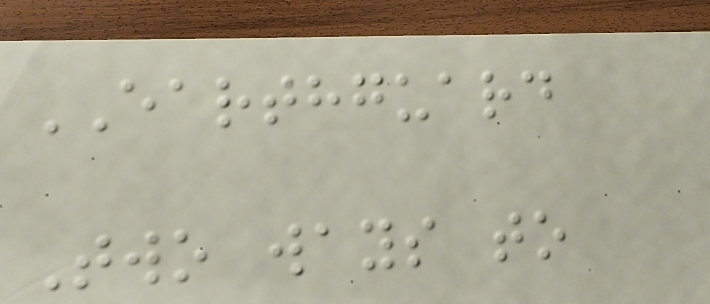EARTHGUARD
Two ways to
